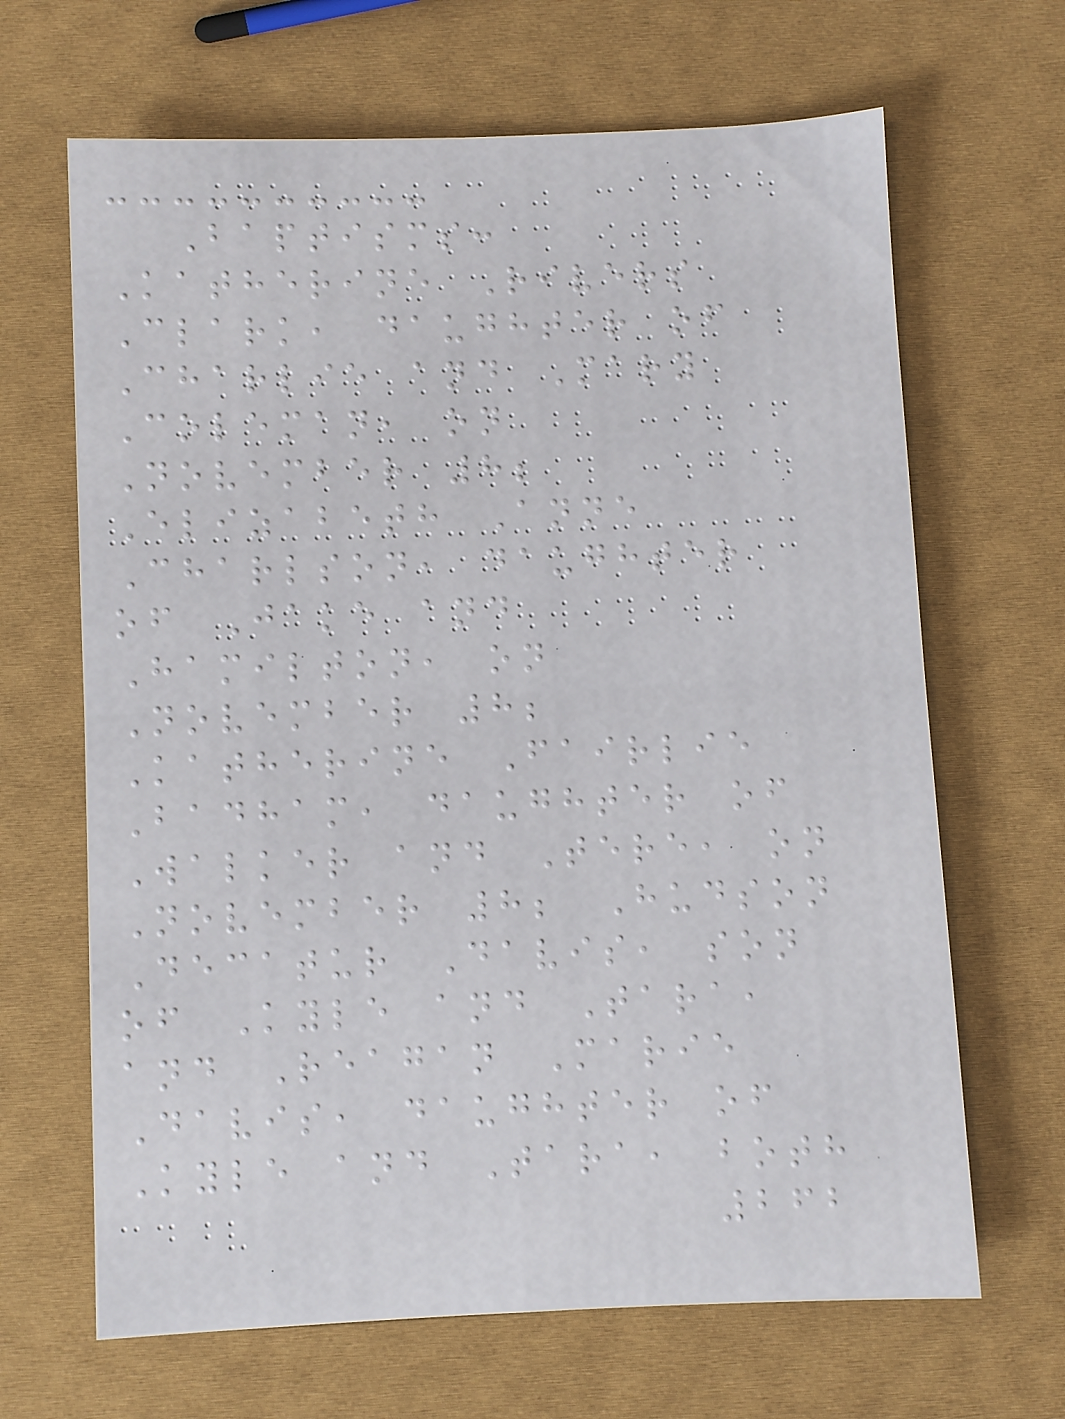Baptisms:
Katherine Rivers
Clark, daughter of
Charlie and Mary
Coleman, on
November 8;
Elizabeth Anne
Charlson, daughter
of Jake and
Hamilton, on
November 8;
Katherine Fairlie
Badham, daughter of
Walker and Tere, on
November 8; Hudson
Decatur Davis, son
of Kyle and Tara,
and Reagan Marie
Davis, daughter of
Kyle and Tara, both
262
